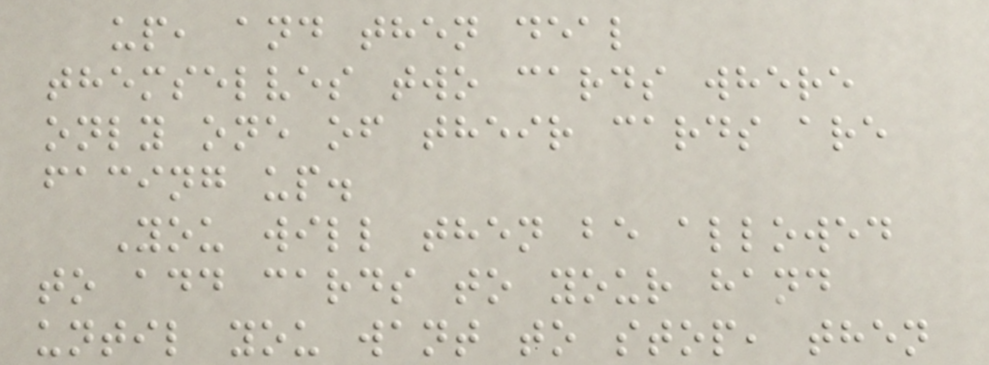up, and then deal
themselves two cards where
only one of their cards are
facing up.
You will then be allowed
to add cards to your hand
until you want to stop, then
